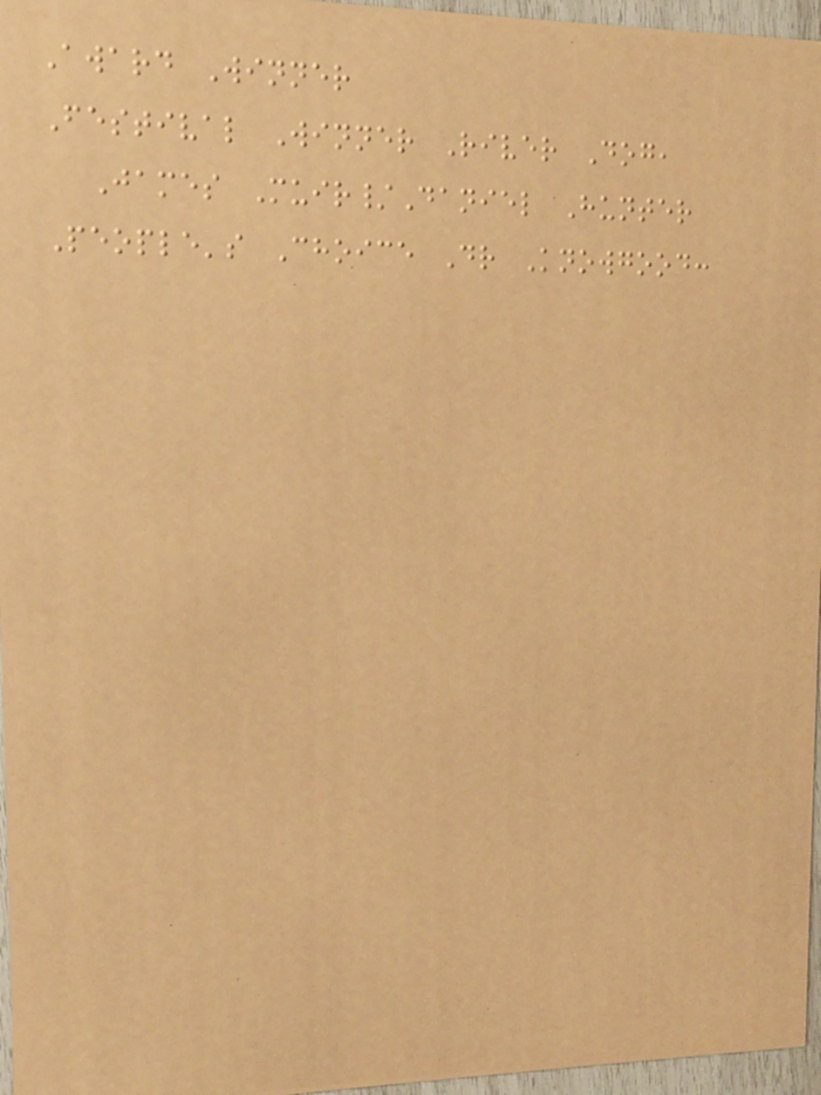Award Winner
Festival Winner River Dog,
James Muir/Daniel Hunter
People's Choice Dr Knowgood:
